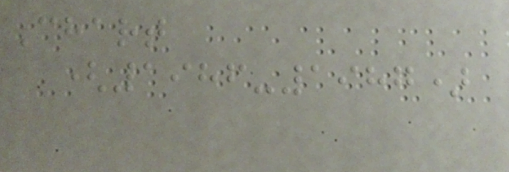Chart
(1986-1987)
